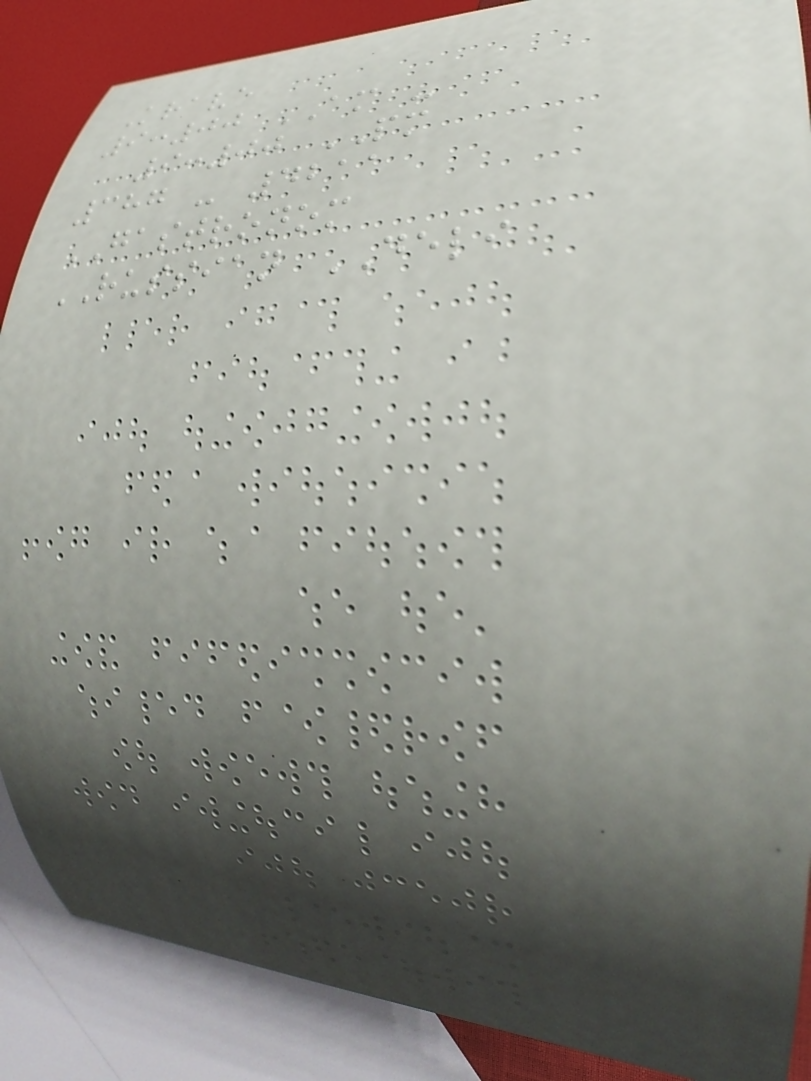Krave
9:00 AM -
9:00 PM
387 - 4211
GASTRONOM
RUSSIAN DELI
